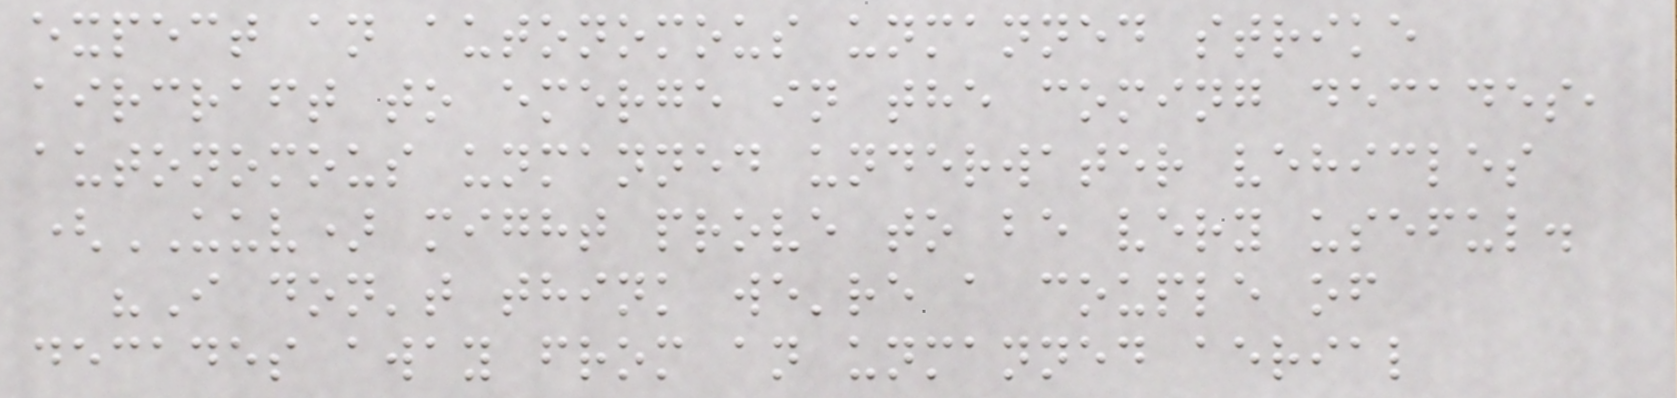expect an autonomous unmanned strike
aircraft to emerge in the coming decades,
autonomous unmanned underwater vehicles
(UUV) might prove to be very useful.
"I don't think we're a couple of
decades away from an unmanned aerial
